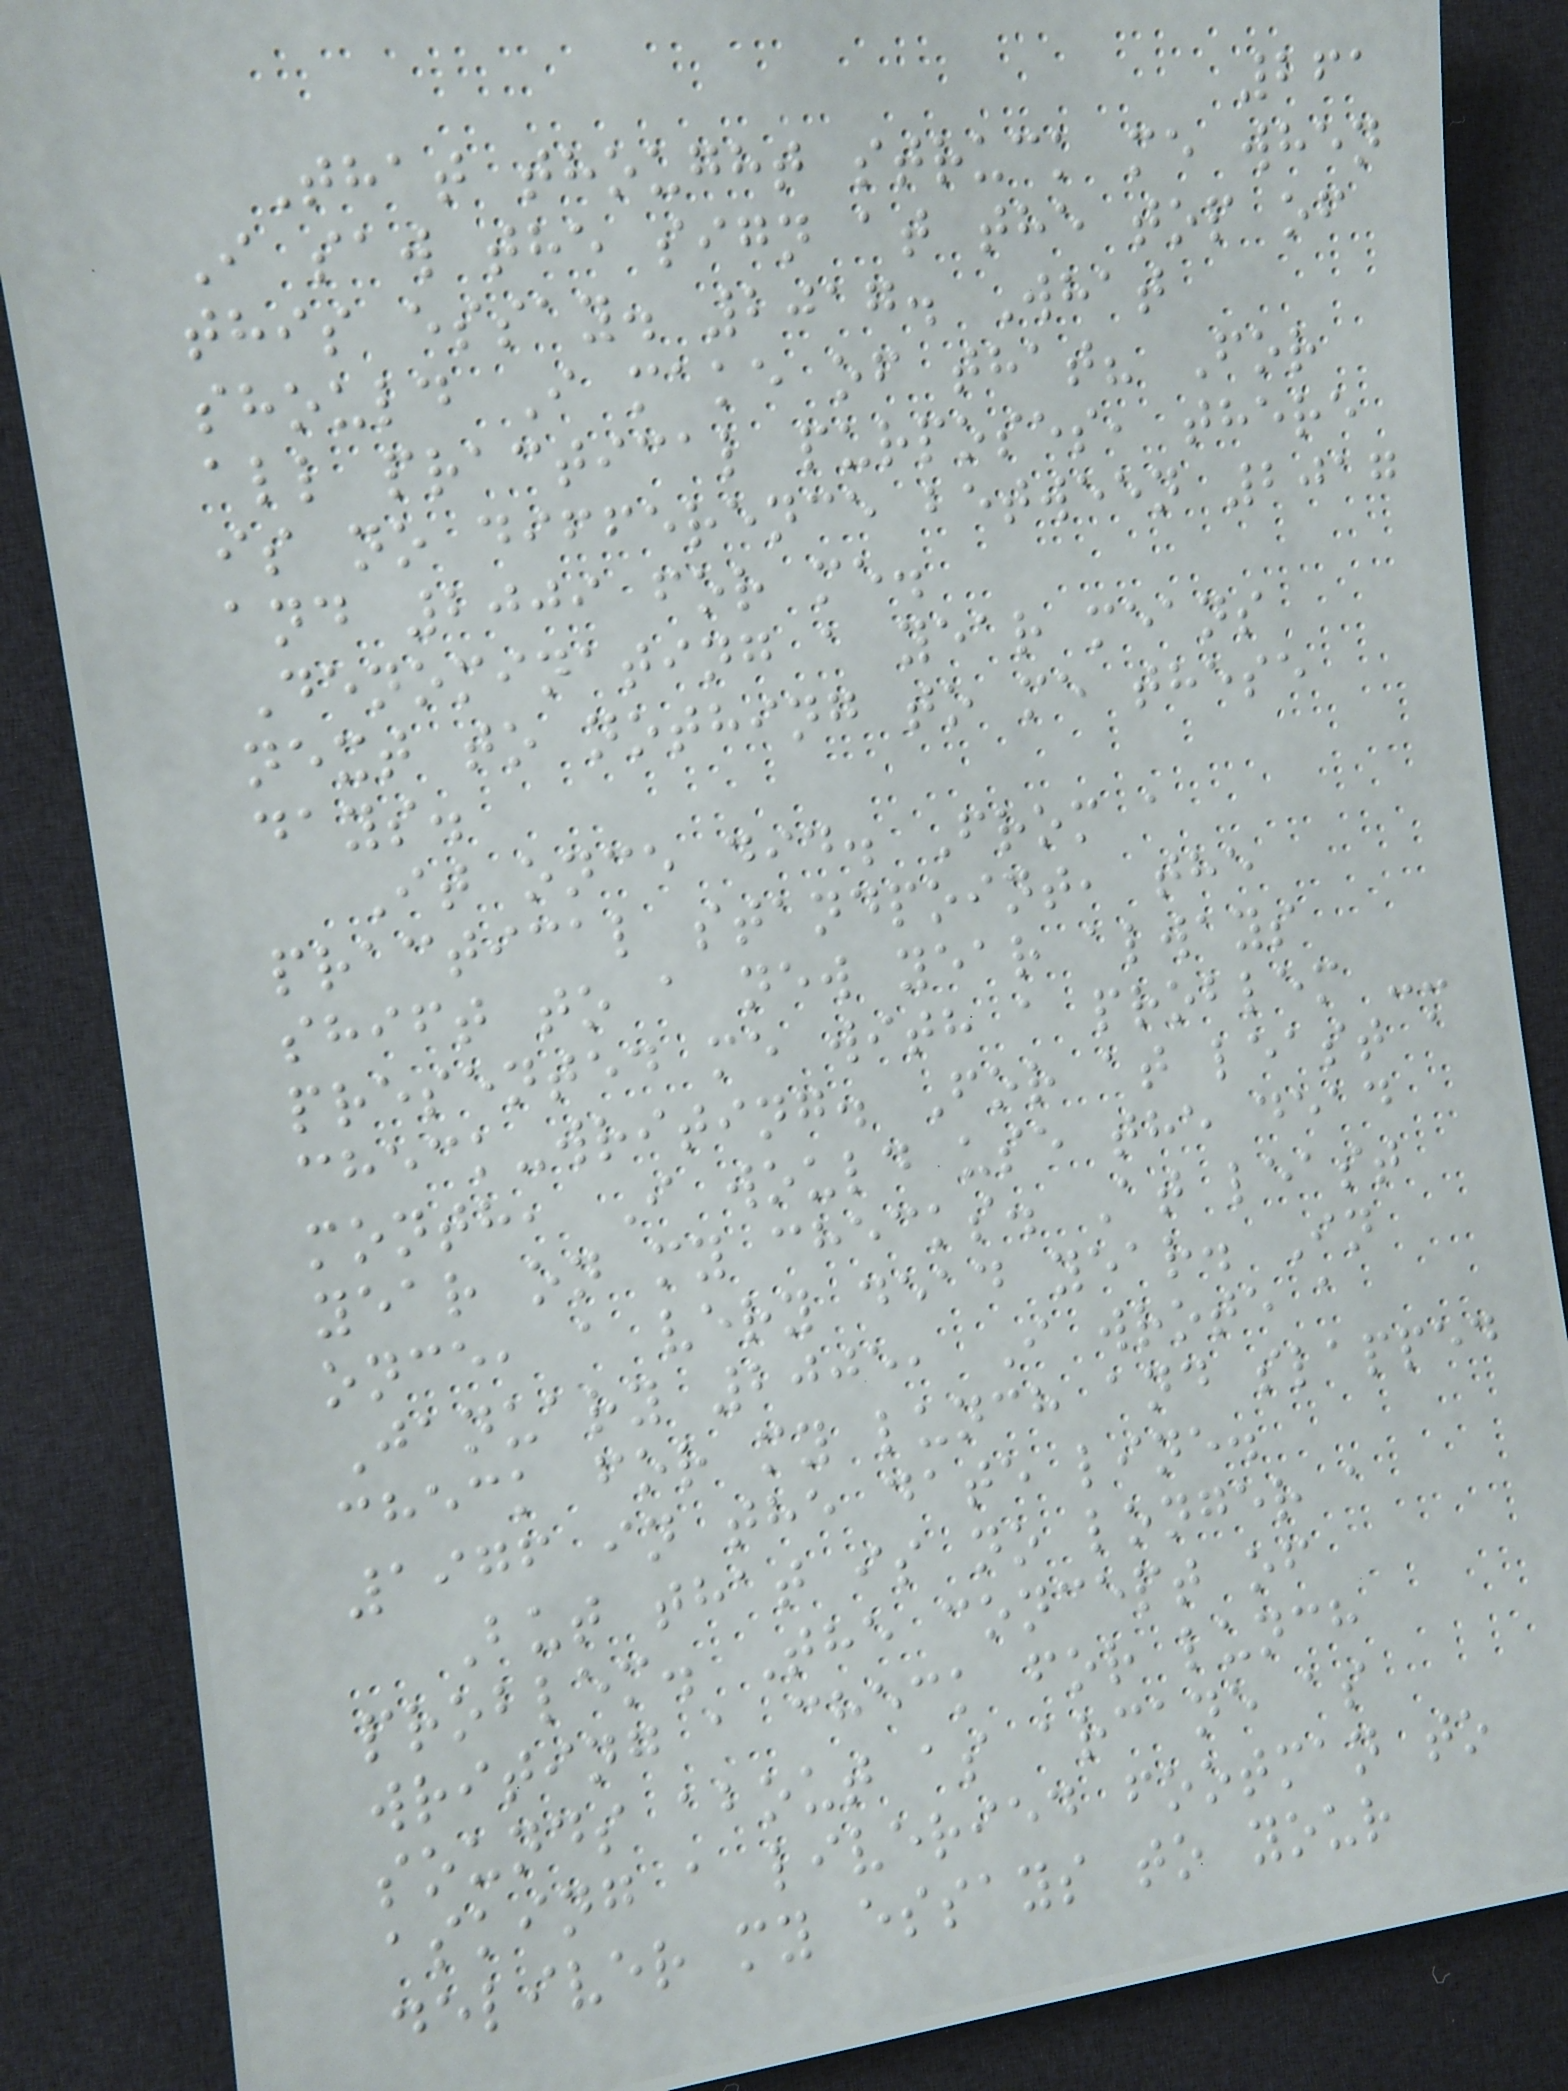261
That thought struck me when
I saw the sign at the top of
this essay. 2017. What
should I make of that? For
all practical purposes, there
is no difference between 2017
and 2009 for me.
Denominating a year means
next to nothing to me these
days.
It once did. From a
practical standpoint, the
shift to a new year always
presented me with a problem --
check-writing. For at least a
month, I would use the dead
year on my checks. At least
once, a very dead year. In
January 2005, I wrote a
check for my lunch and slapped
1976 in the date line.
But that is no longer a
problem. The concept of
writing a check for lunch
sounds about as arcane as
asking a liveried footman to
deliver my essays to your
